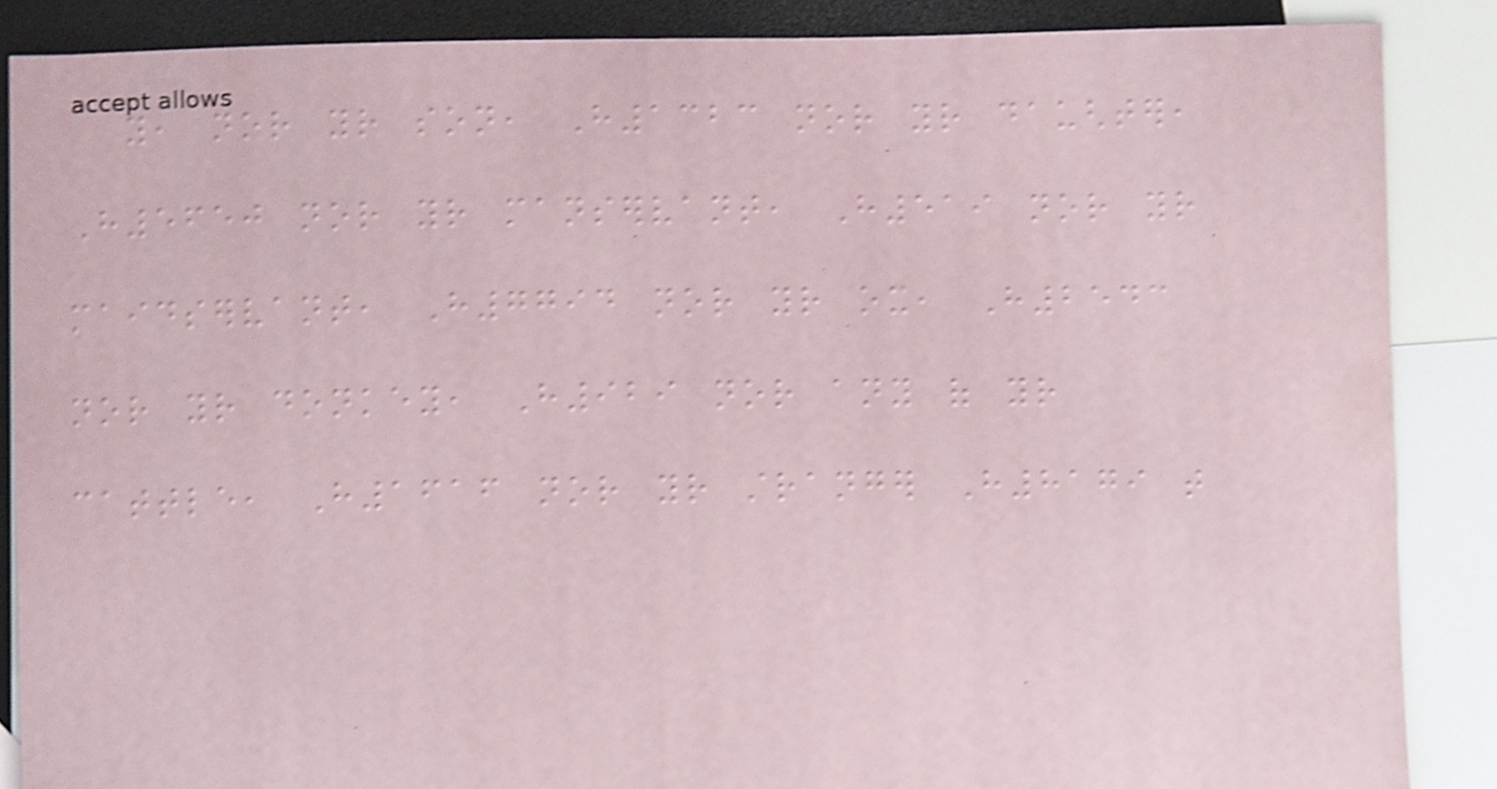you, nor your son, H1323 nor your daughter,
H5650 nor your manservant, H519 nor your
maidservant, H7794 nor your ox, H2543
nor your donkey, H929 nor any of your
cattle, H1616 nor your stranger H8179 that
